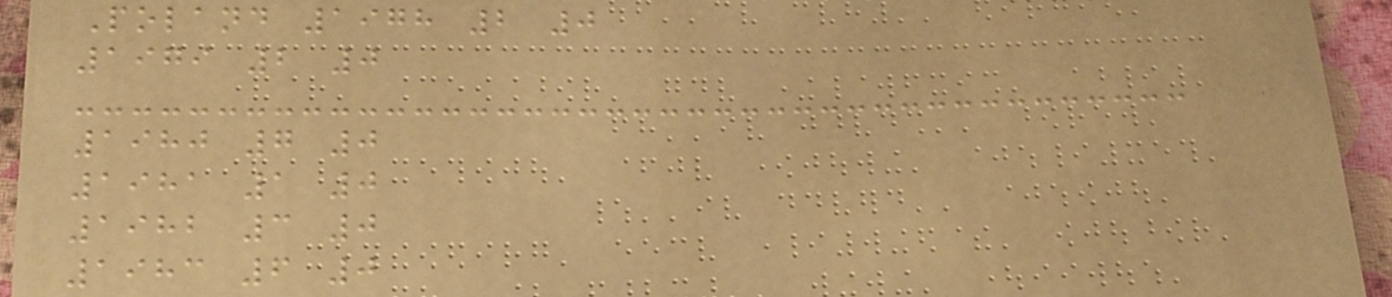Poland 1978 2 0
1979 2 0
1980 7 0
1981 1 0
1982 3 0
1983 6 0
